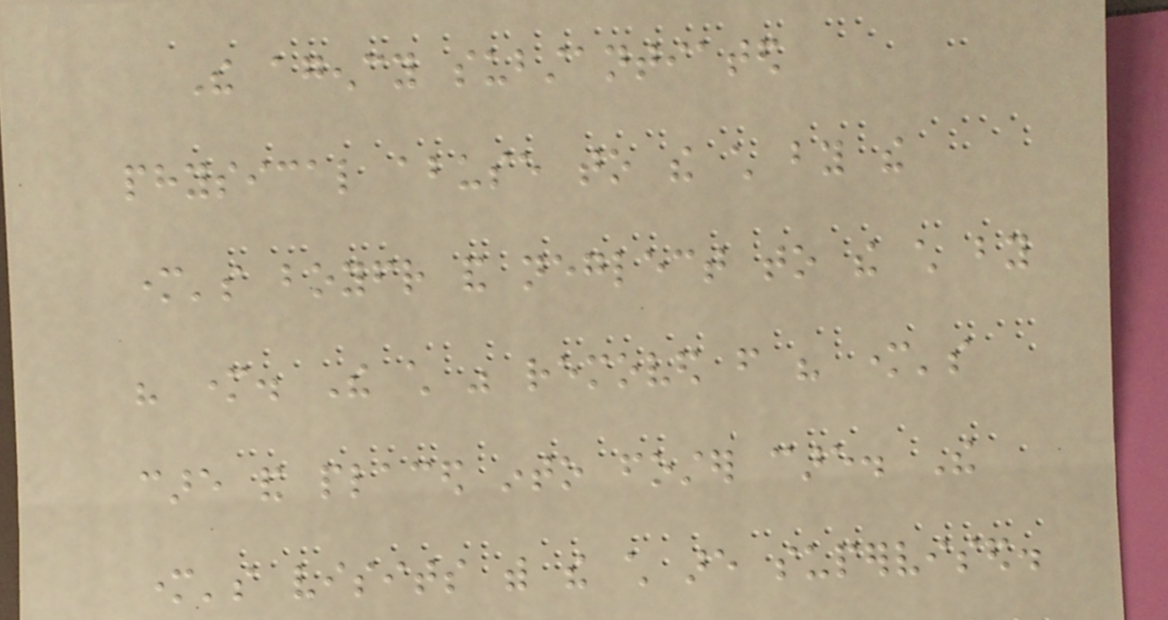The agency substantiated
physical abuse to the child by the
mother's boyfriend and neglect to the child by
his mother. The child was removed from his mother's
care and placed into foster care. The
mother's visits with the child are supervised.
